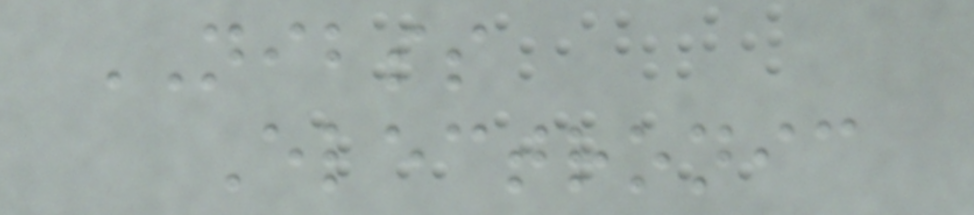NIBSS
Electronic
